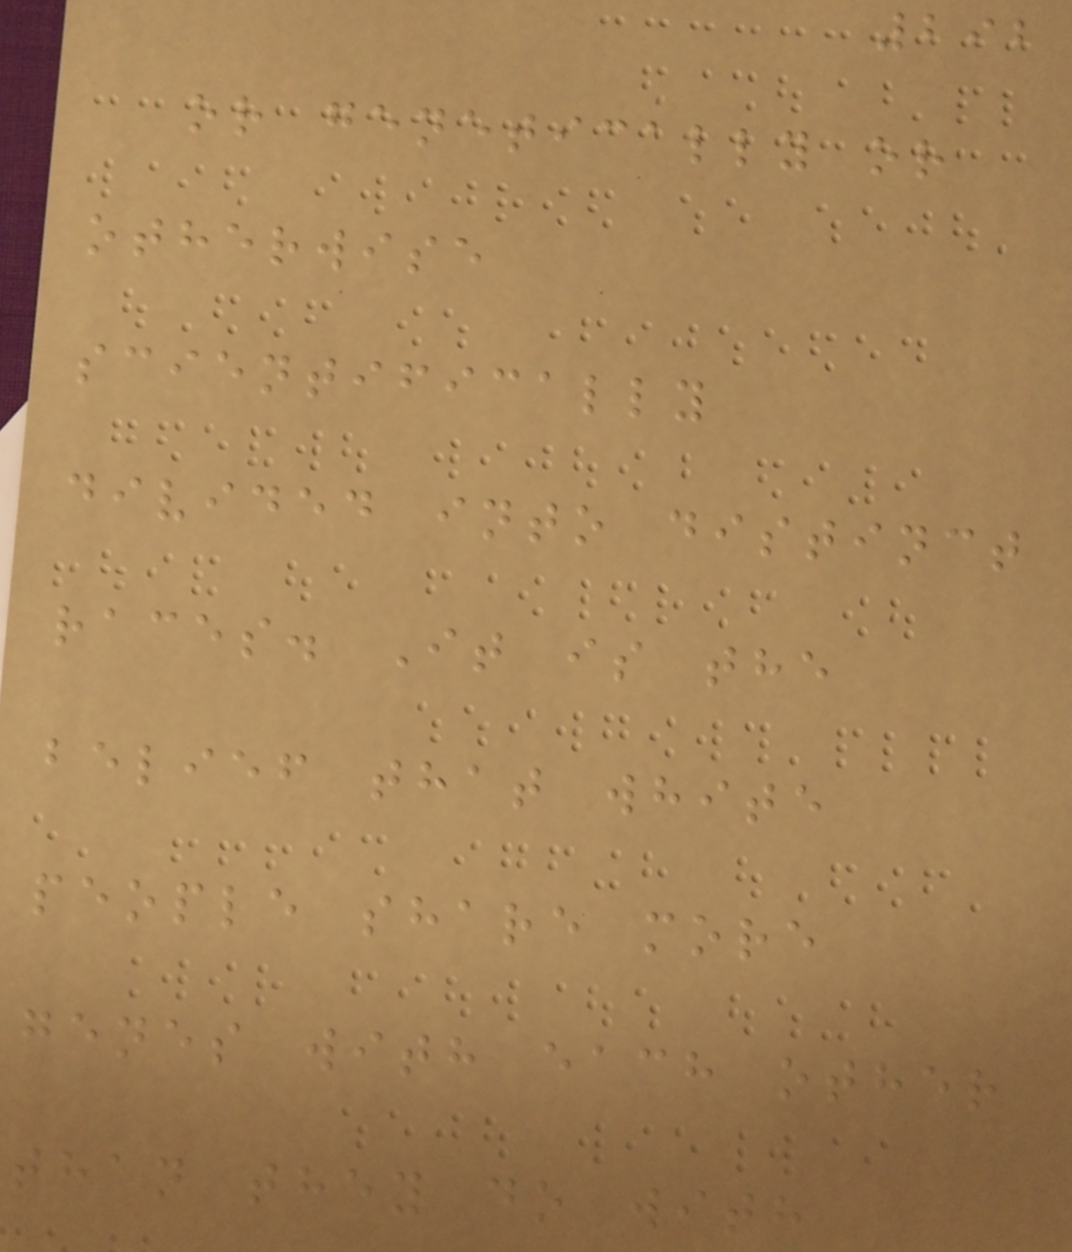292
or genetically or
otherwise
scientifically
divided into distinct
races. It is the
belief that white
people share more
genes with each other
than they do with
